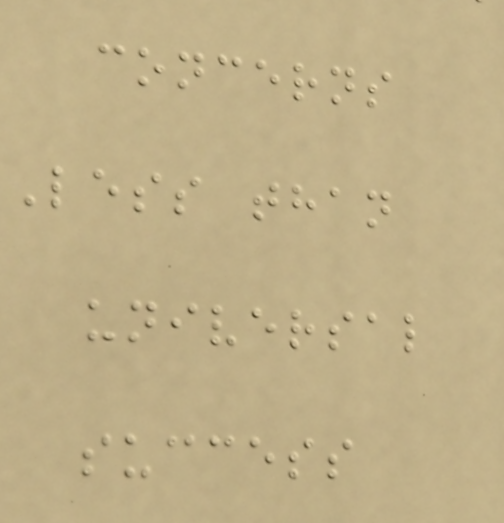concerns
Less than
universal
success
